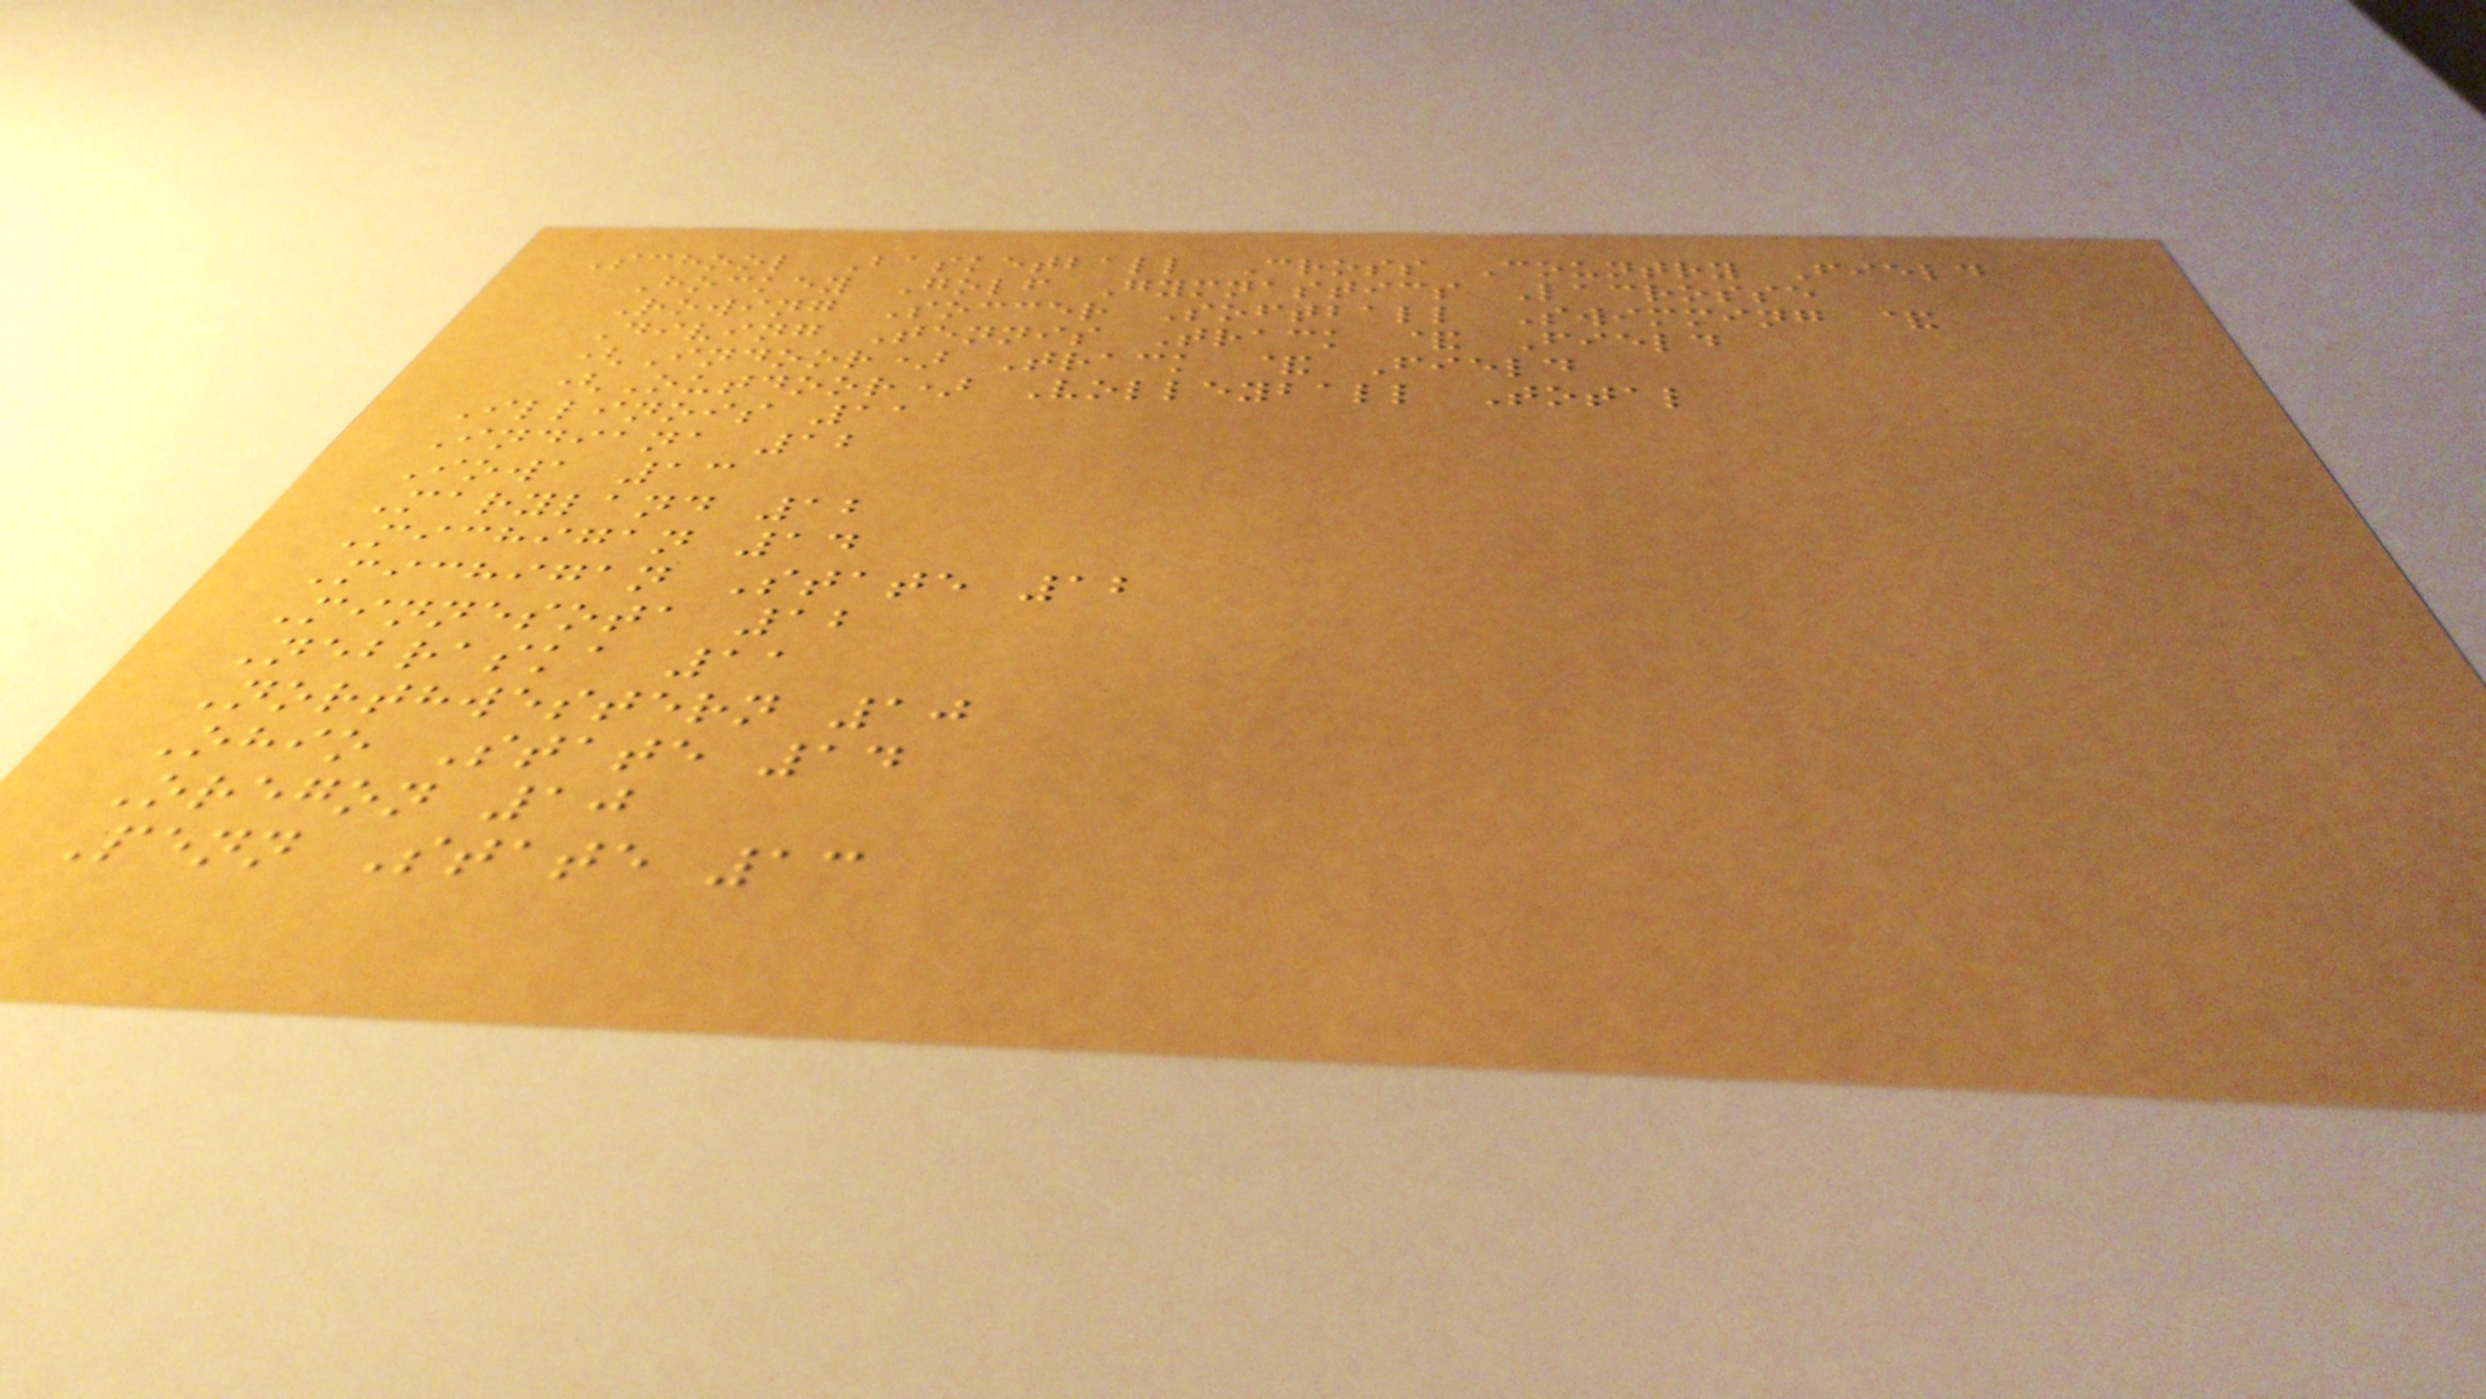School Basketball Cross Country Field
Hockey Golf Gymnastics Lacrosse
Rowing Soccer Softball Swimming &
Diving Tennis Track & Field
(Indoor) Track & Field
(Outdoor) Volleyball Total
Illinois 11
Indiana 12
Iowa 13
Maryland 12
Michigan 14
Michigan State 12
Minnesota 12
Nebraska 11
Northwestern 10
Ohio State 14
Oregon 10
Penn State 13
